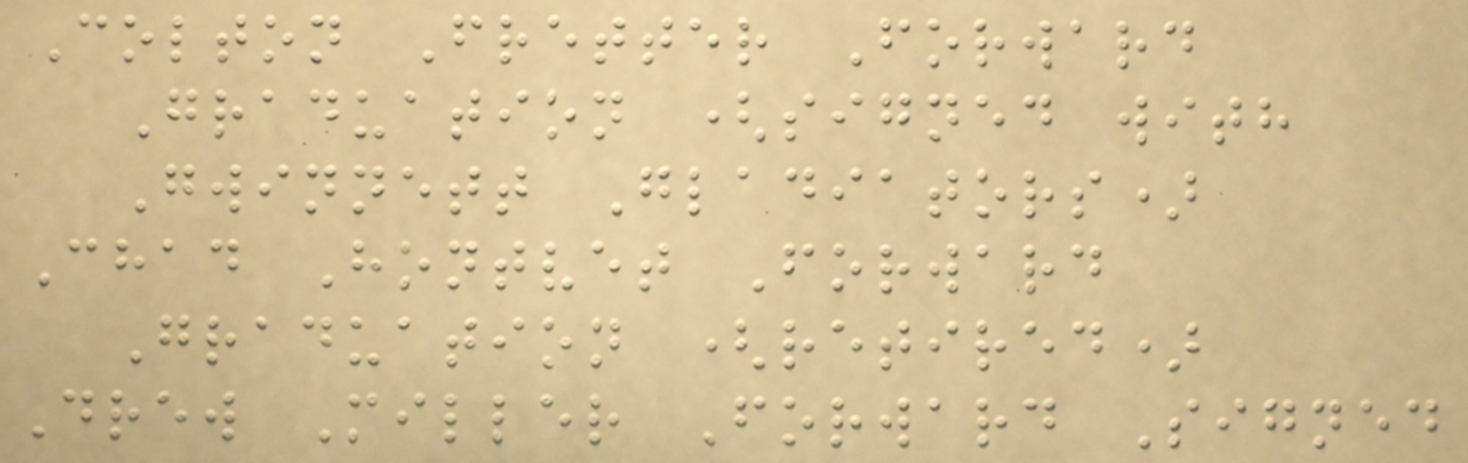Colton Fretter Forward
Graduation (signed with
Gwinnett Gladiators)
Chad Hontvet Forward
Graduation (retired)
Drew Miller Forward Signed
